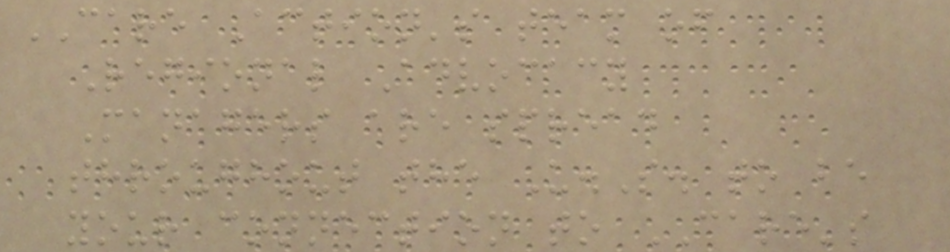CARE Action's team of
Regional Advocacy
Managers are spread
throughout the U.S. to be
your connection to CARE's
